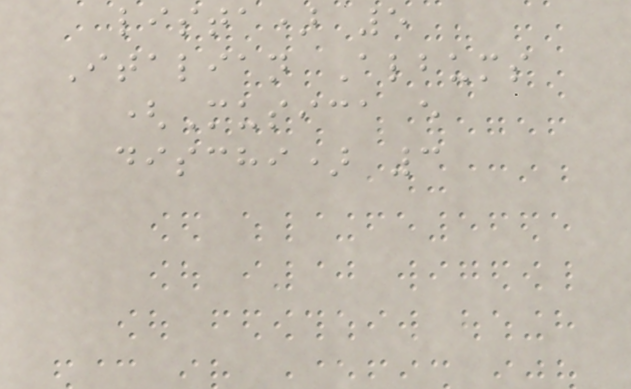lista) 5
Italian Albums
(Musica e
dischi) 3
